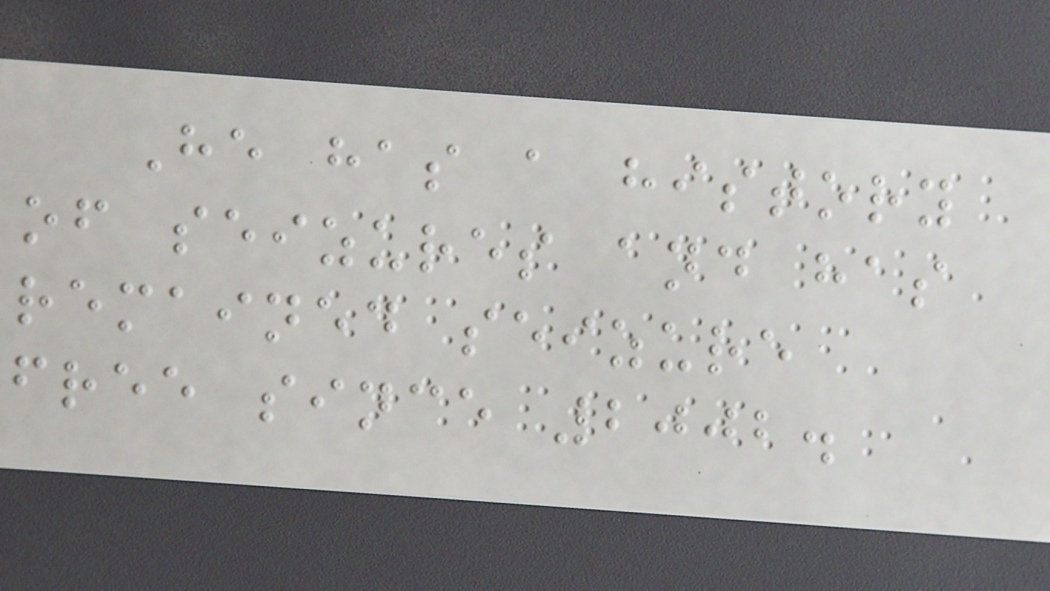He has a history
of seizures and has
remained seizure
free since 2002.
